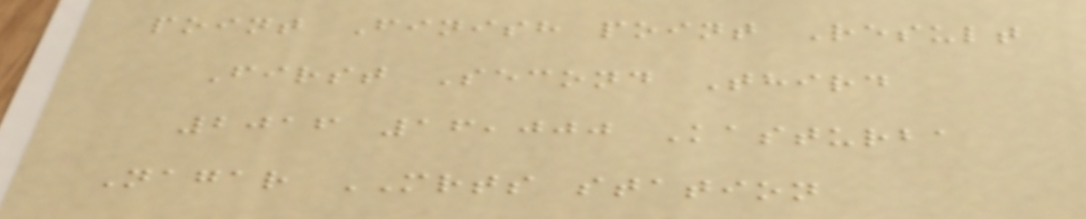point Finish point Result
First Second Third
2016 16,000 Kasturba
Nagar MRTS station
